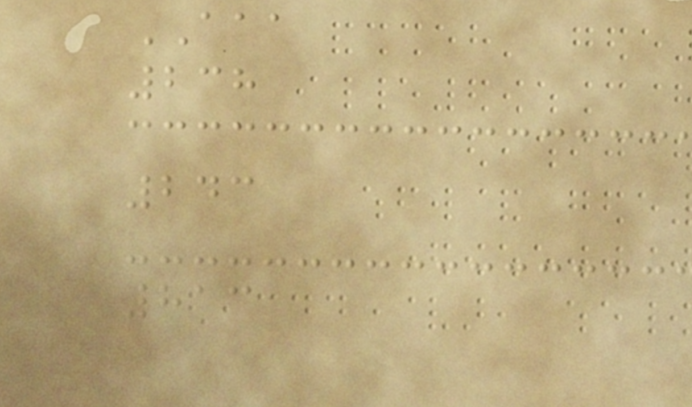AAA
238
243
813
